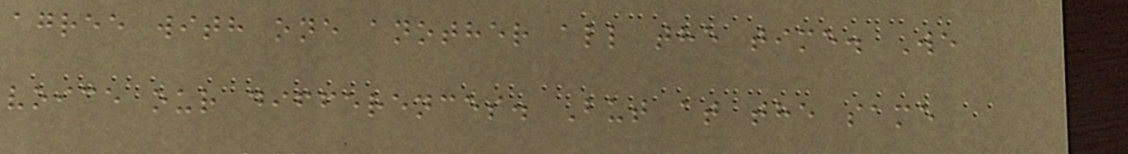agree with one another all the time. We
voice our differences. But at the same
